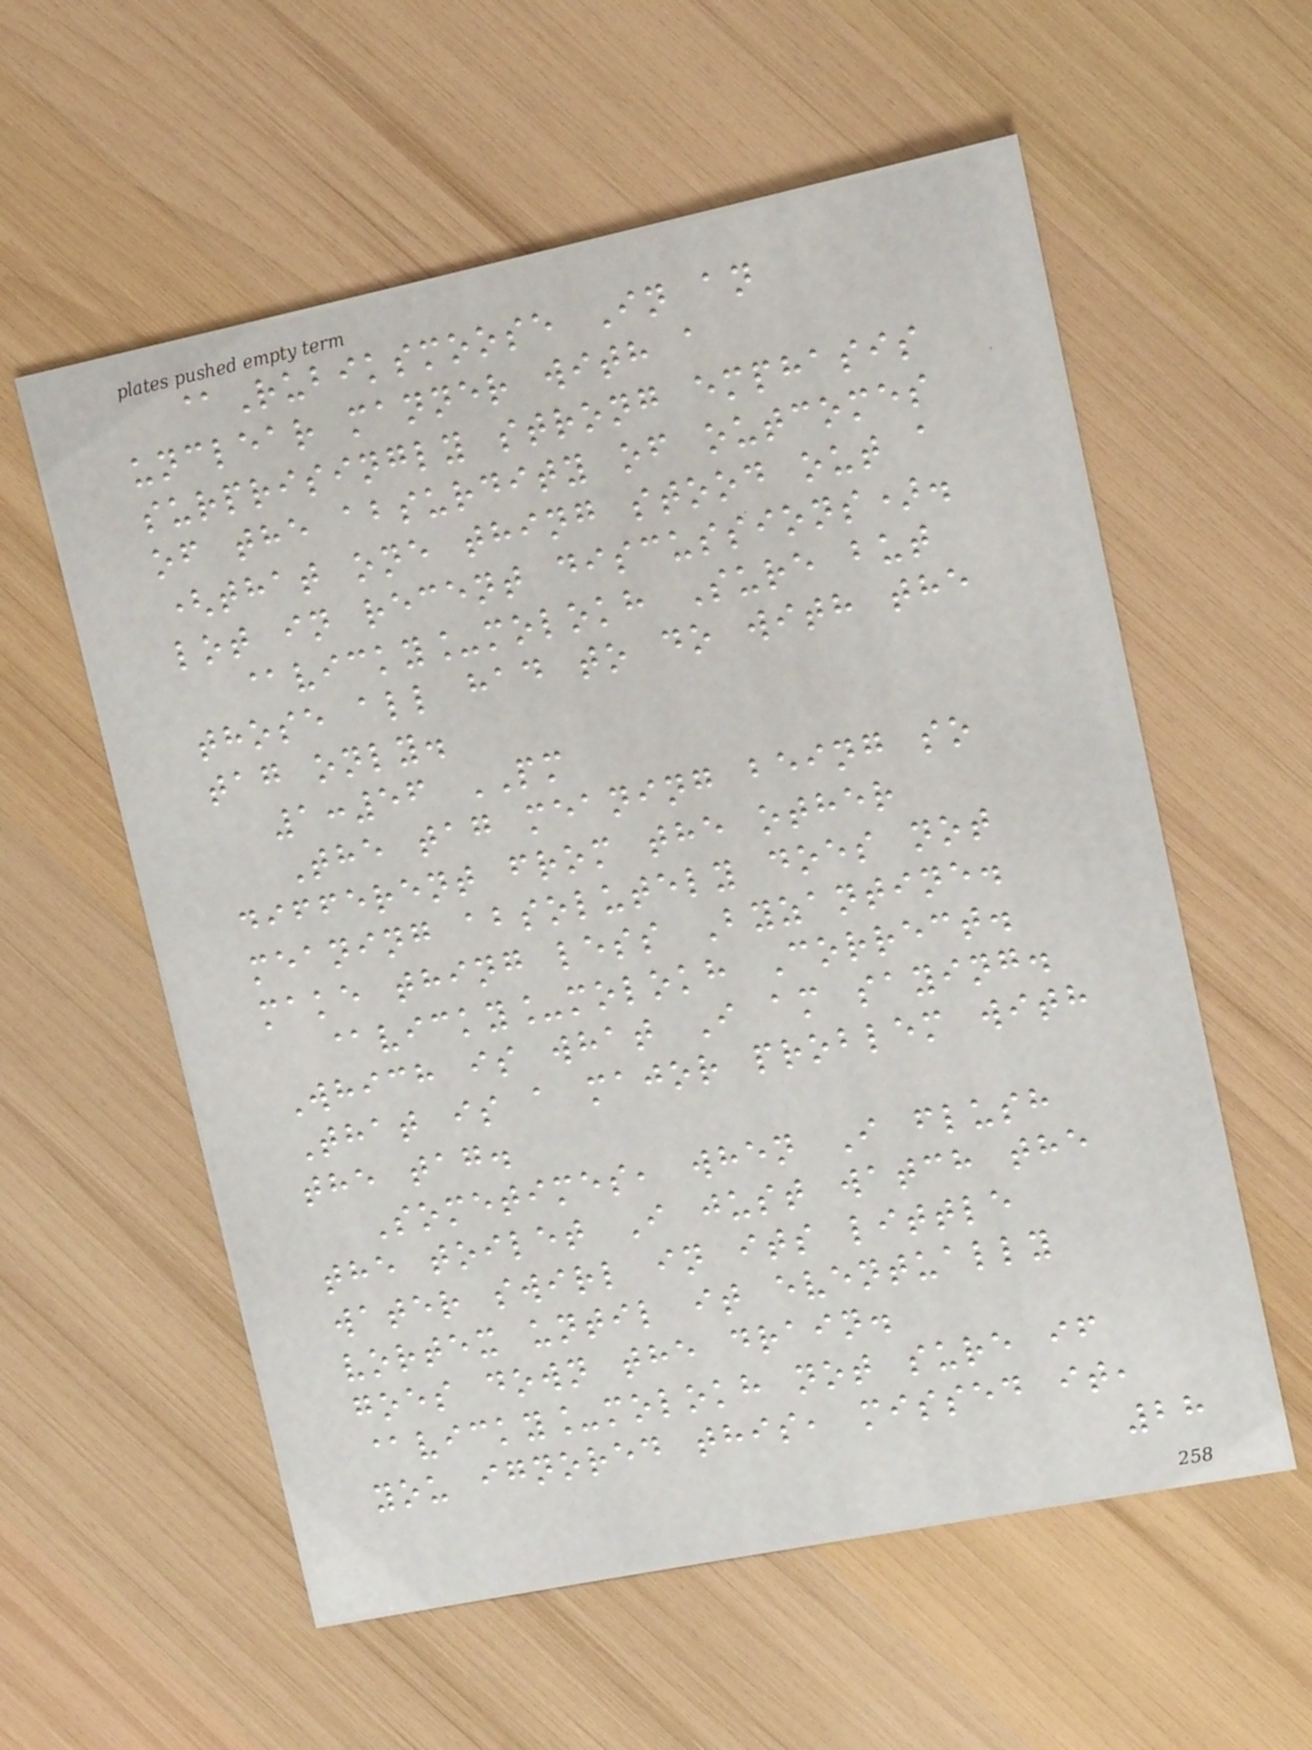@Rubiksmoose In an
unclear manner with a
surprisingly strong emphasis
of the absurdity of outcomes
(that one thing stood out a
lot in recent discussions).
@vicky_molokh Sure but
those all had to do with the
tag only.
1:56 PM
The tag meaning being so
different from the other
meaning absolutely does not
make thing less Byzantine.
@vicky_molokh Correct.
Which is what I am saying.
That is a major problem with
the tag.
Sometimes, when I flush
the toilet I just watch the
water swirl in its little
vortex until it eventually
goes down the drain.
@vicky_molokh not sure if
you ignored this, missed it,
28
